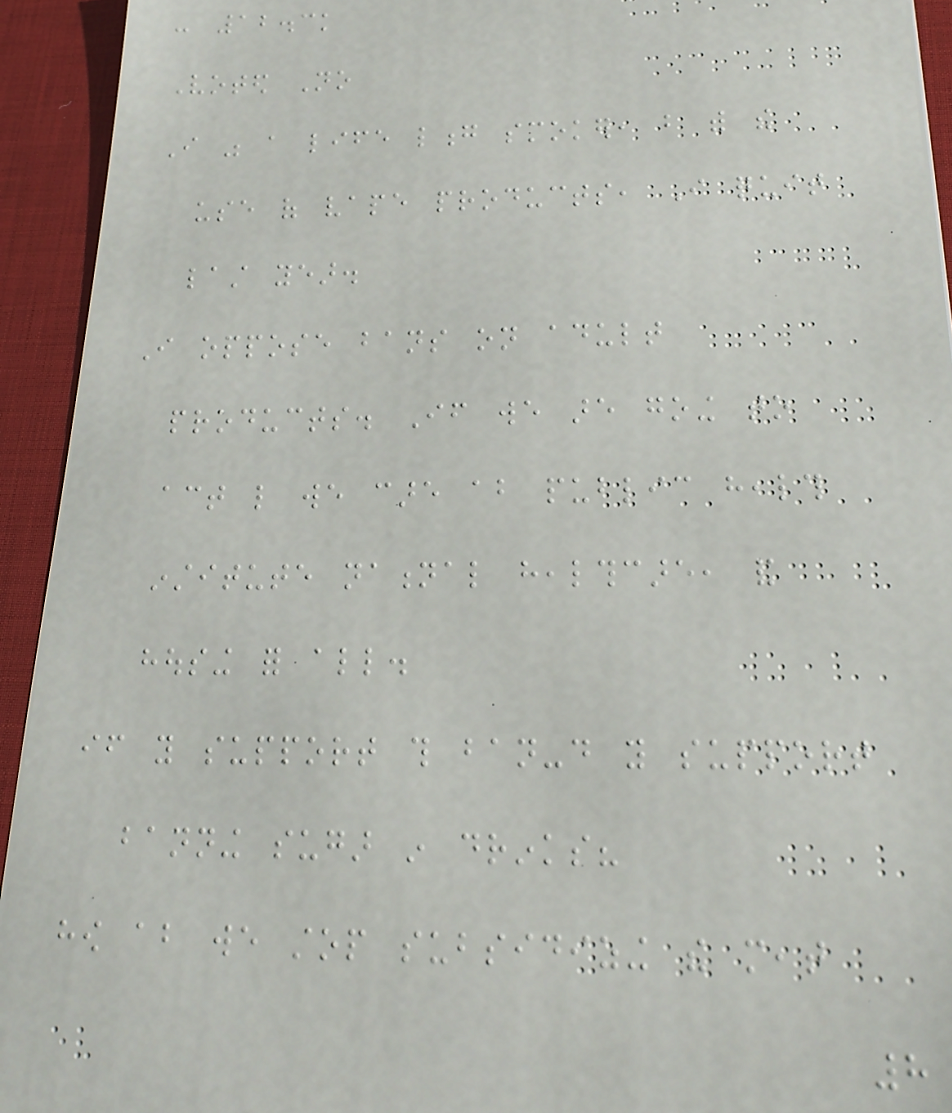- 12.3k
Voted No
I was a life long smoker, but with the
use of vape products, I quit
last year.
I oppose bans on adult
products. If we are going to
act like we care about public health
institute national healthcare, and
housing for all.
if you support this ban-do you support
banning sugar in drinks?
how about we stop subsidizing the meat
8
